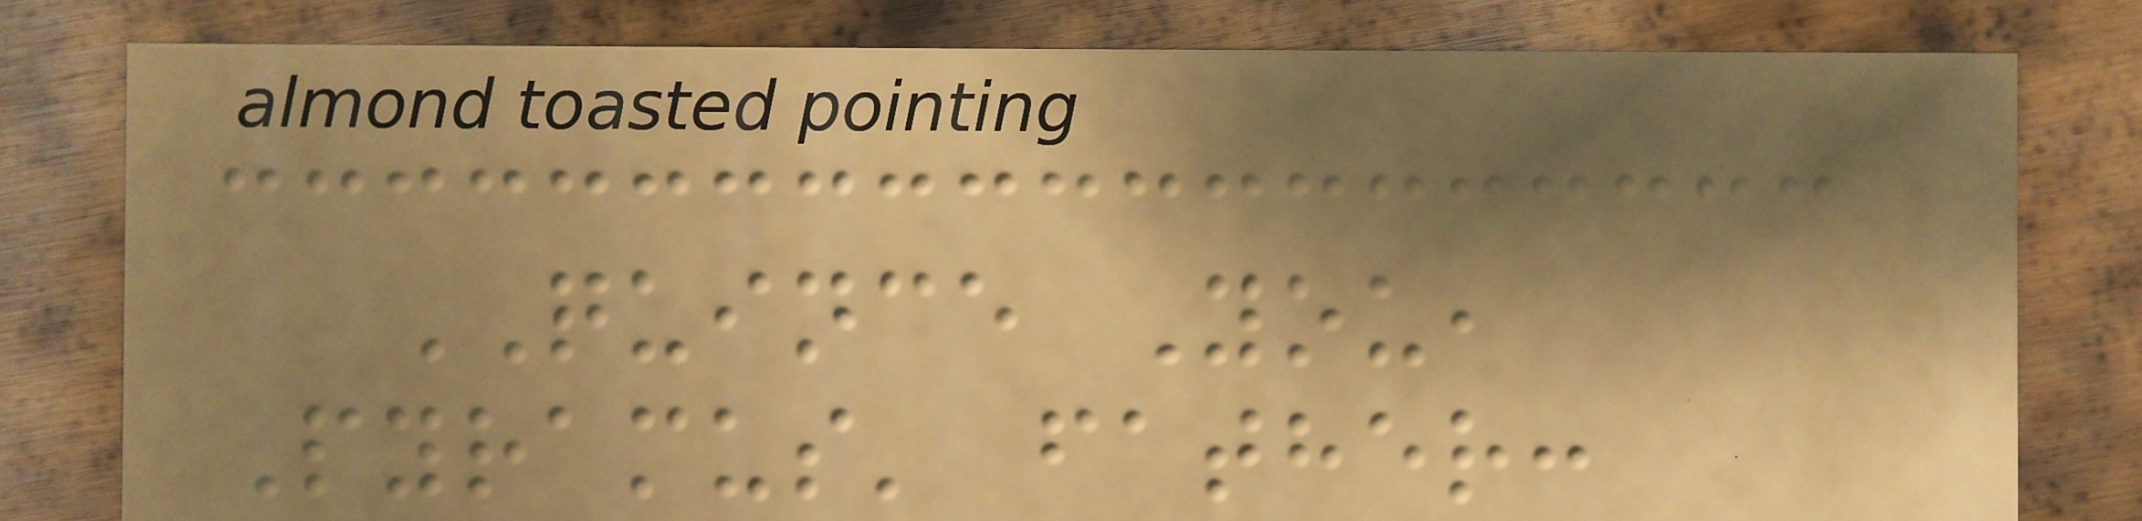QUINCE You,
Pyramus' father:
